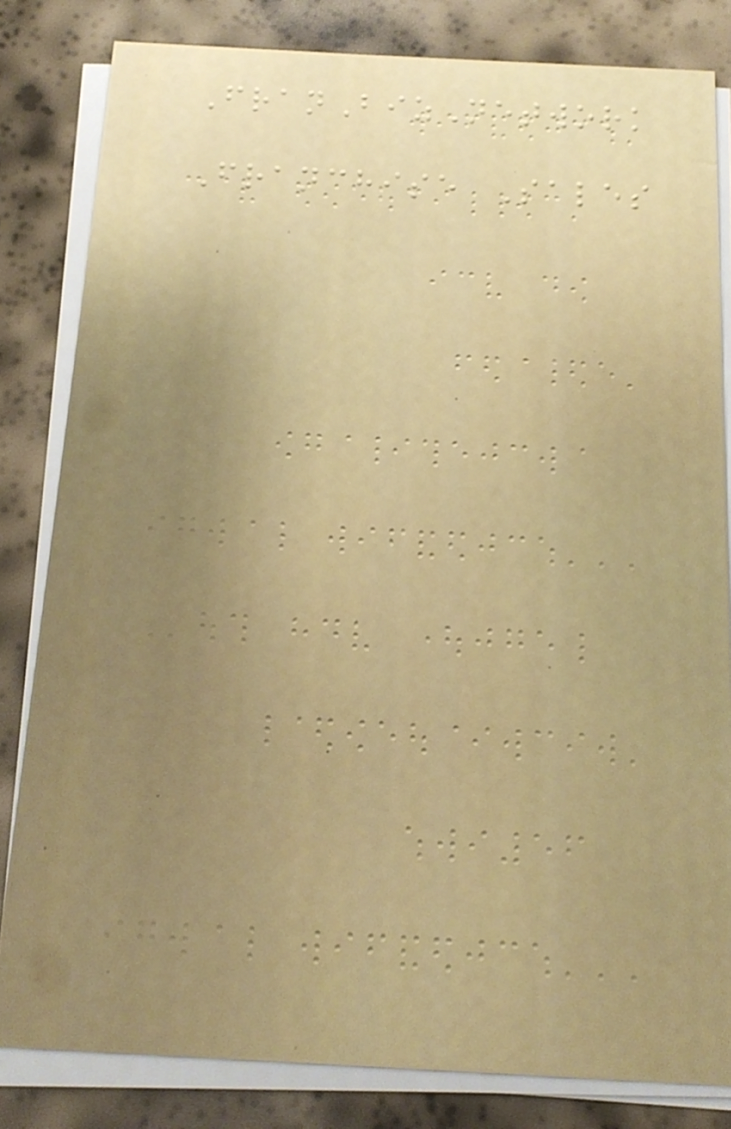FranBizNetwork
Franchise Sales
